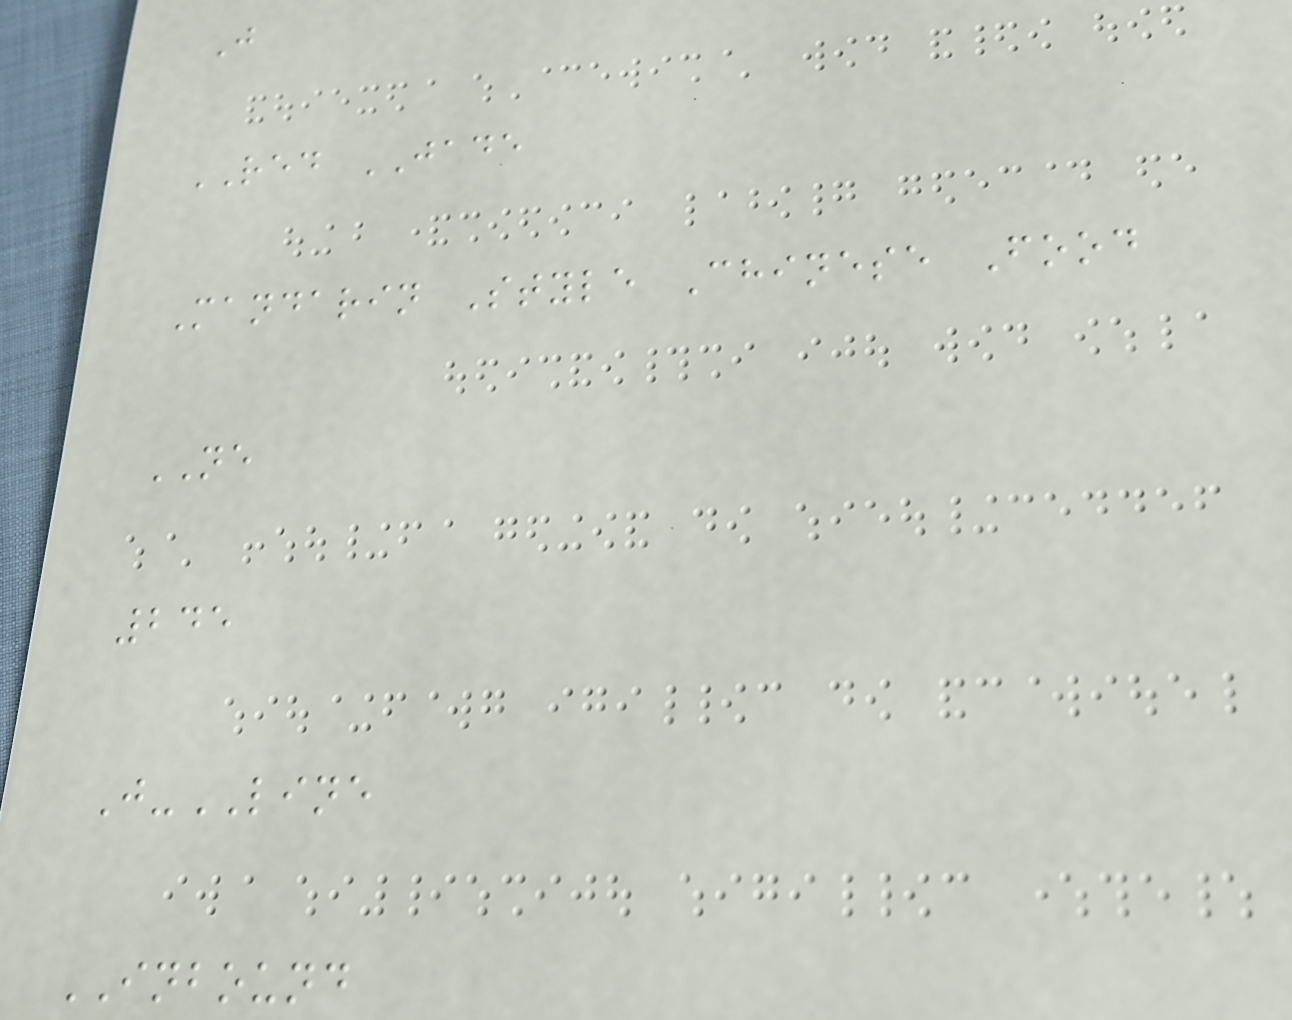J
RED JADE
Mandarin Style Chinese Food
NE
245
J-LINE
INBOUND
